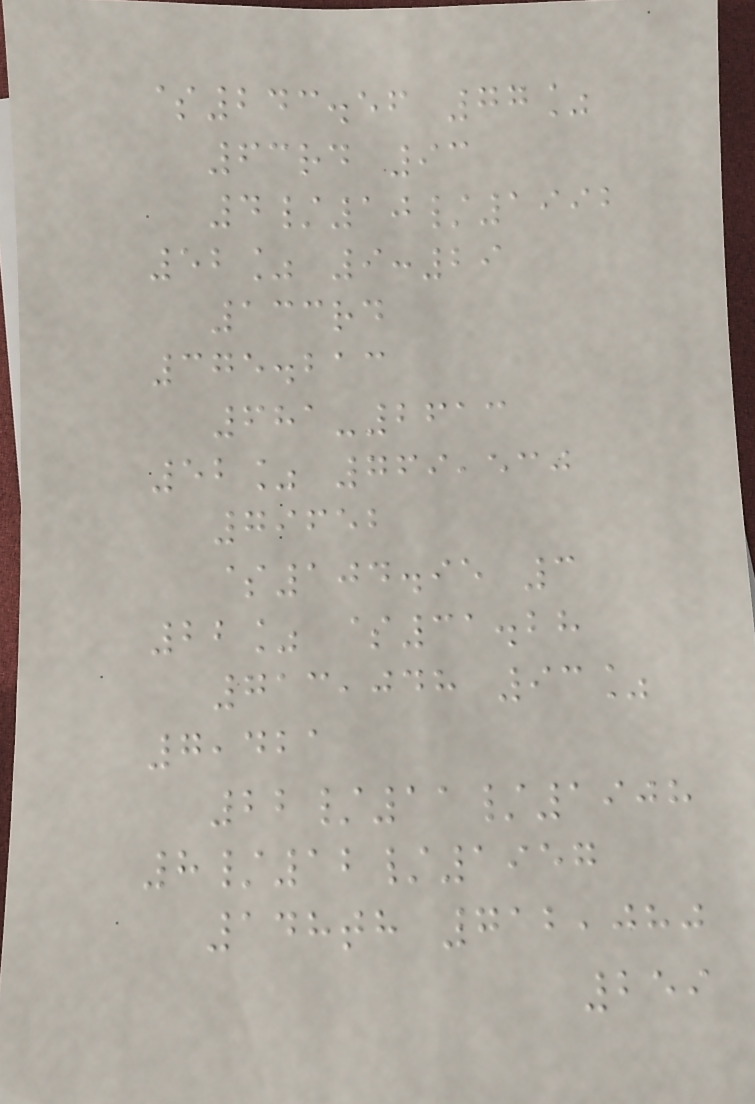$243.56 77%
63rd 93
4/10/1992
52% 9:29
133rd
375.213
681-2613
52% 769,530
79652
$104.95 3
22% $31.28
713,048 93%
7,421
22/11/1908
8/12/1957
148th 712,080
259
